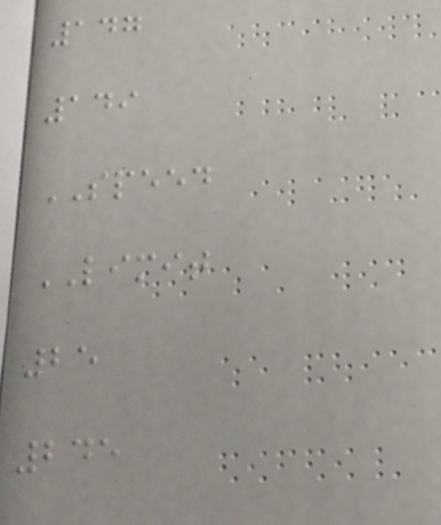147
149
SPEED
LIMIT
25
245
